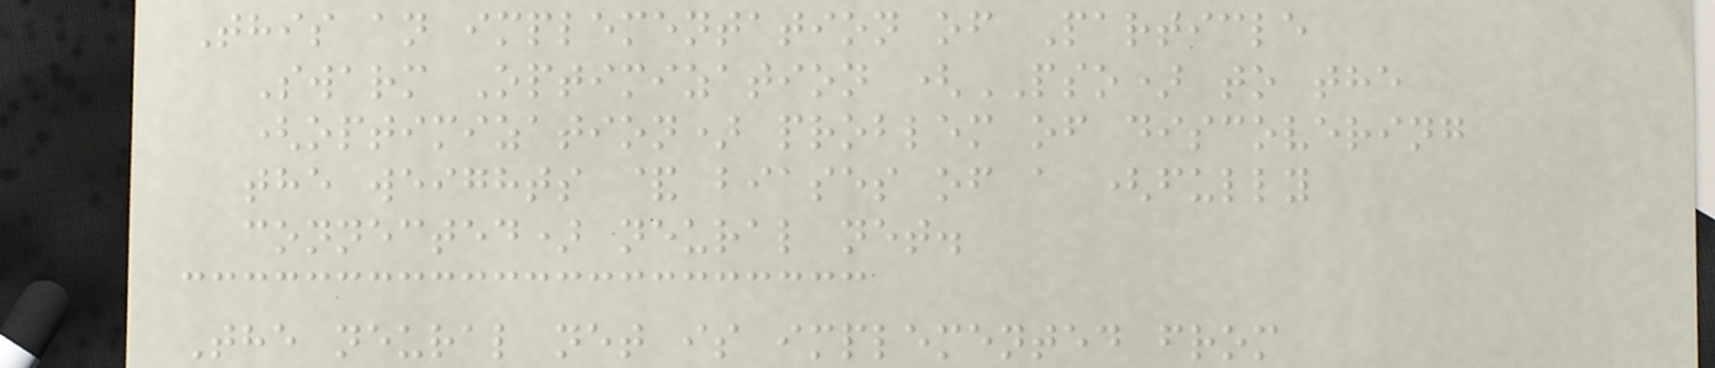This an implementation of Particle
Swarm Optimization (PSO) to the
(optimization) problem of discovering
the weights & biases of a (fully
connected) neural net.
The neural net is implemented from
